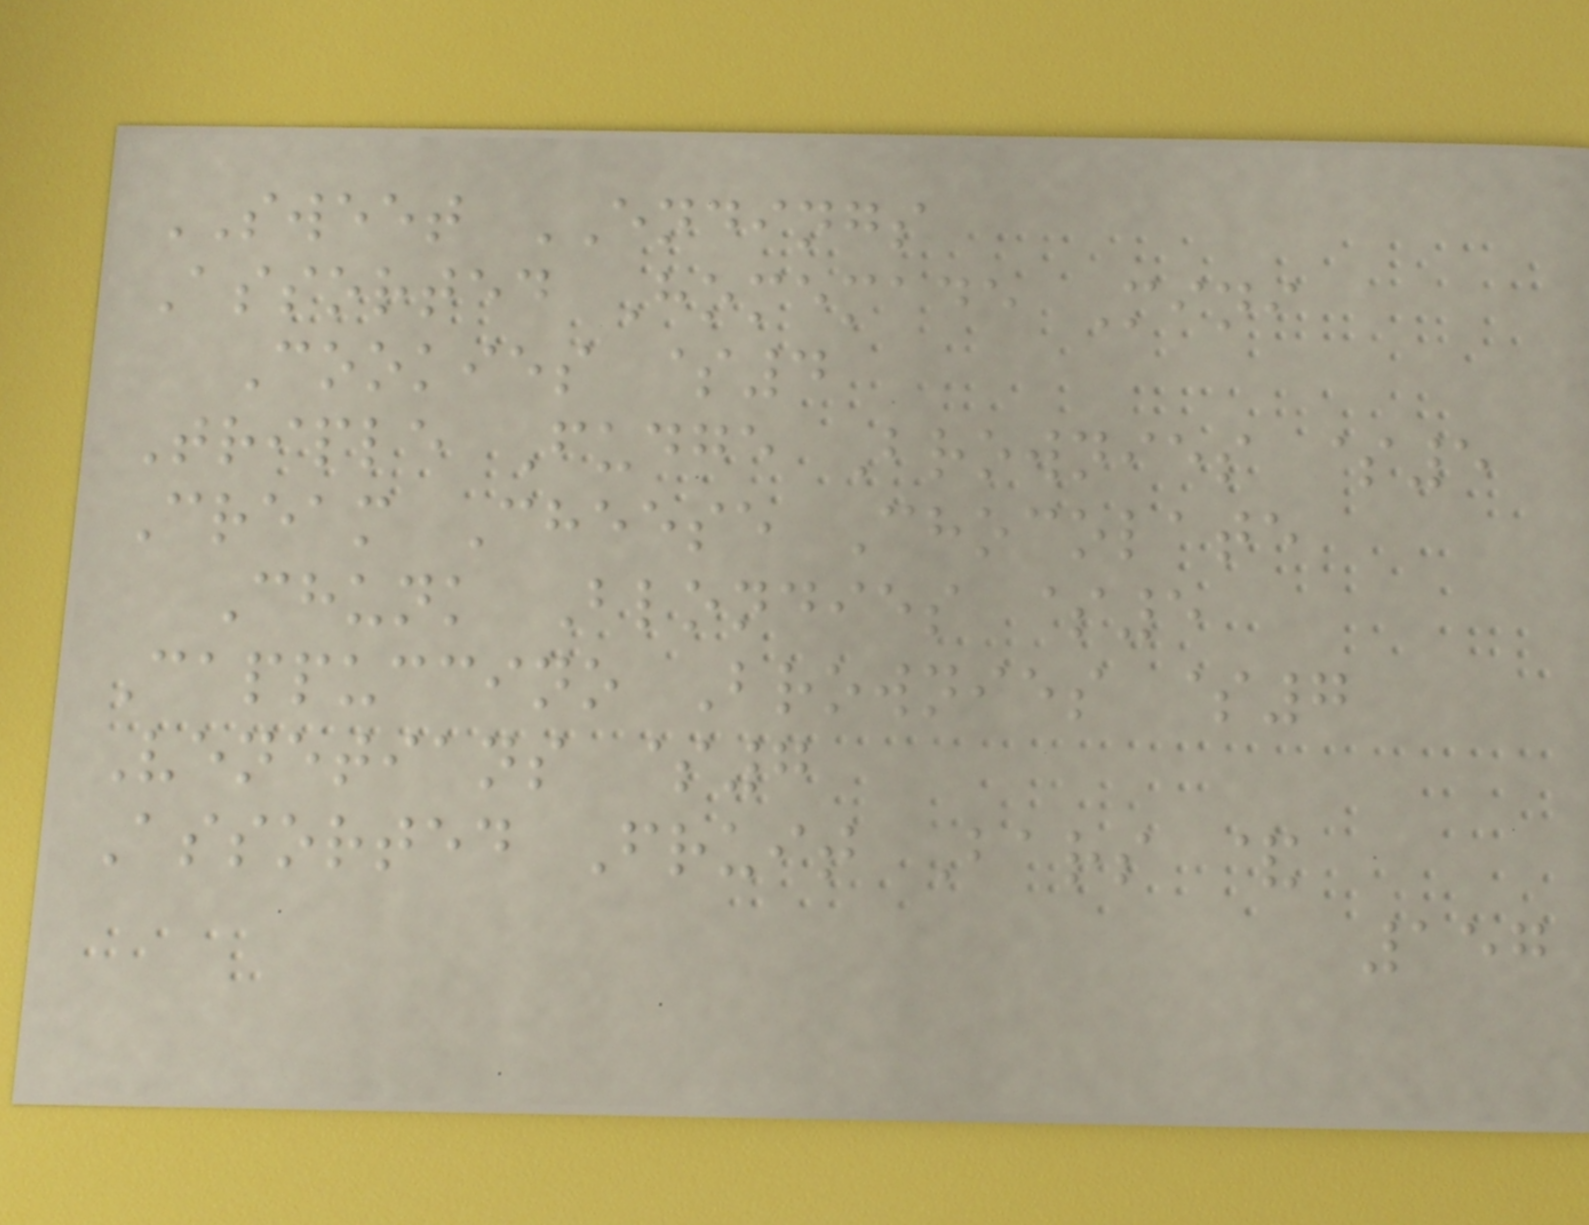SWEET ENDINGS
Assorted Homemade Mini
Cookies $4
Triple Fudge Brownies $5
Cream Cheese Chocolate
Chunk Blondies $5
Cappuccino Brownies $7
Venetians $7
Assorted Fruit Bars &
157
